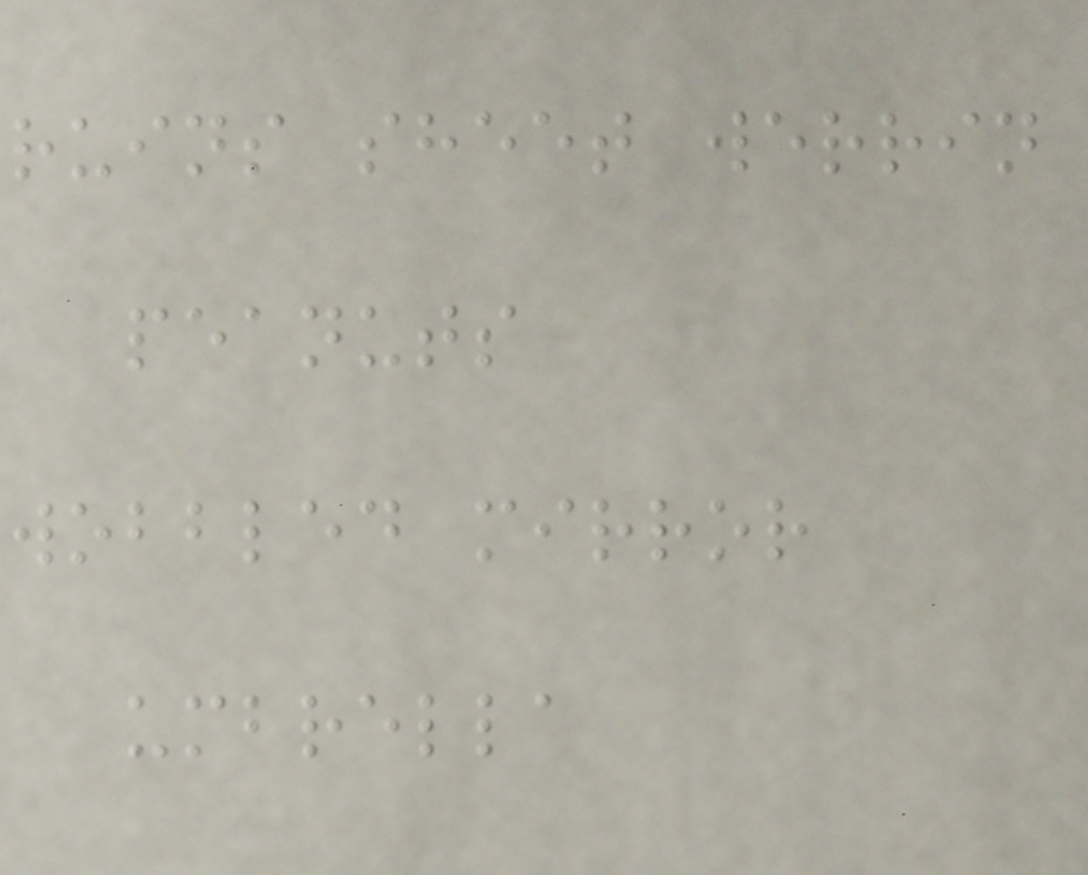ruins sheet werrin
peanuts
wobbled mirror
umbrella
